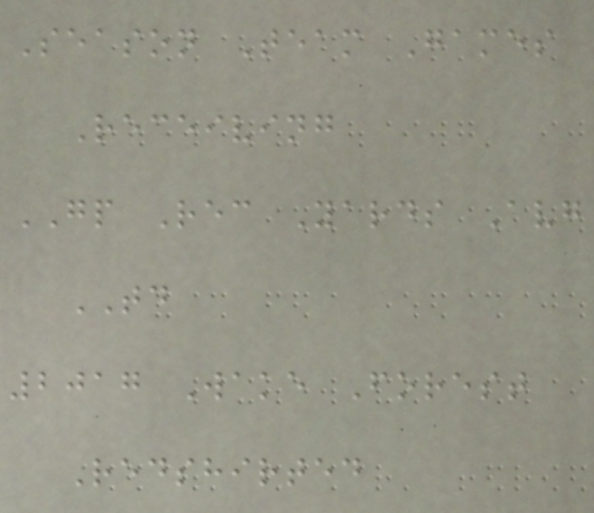Season Team Games
Receiving
GP Rec Yards Avg
TD
2017 Wake Forest
Redshirted
